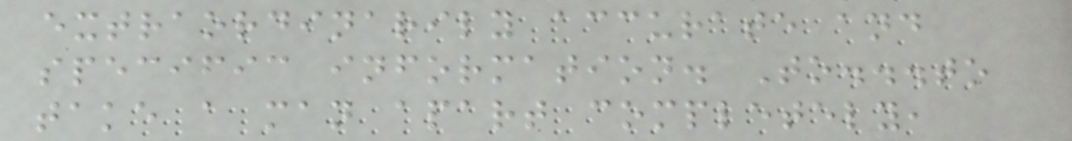extraordinarily accurate and
specific information. To...to
take a man apart completely,
